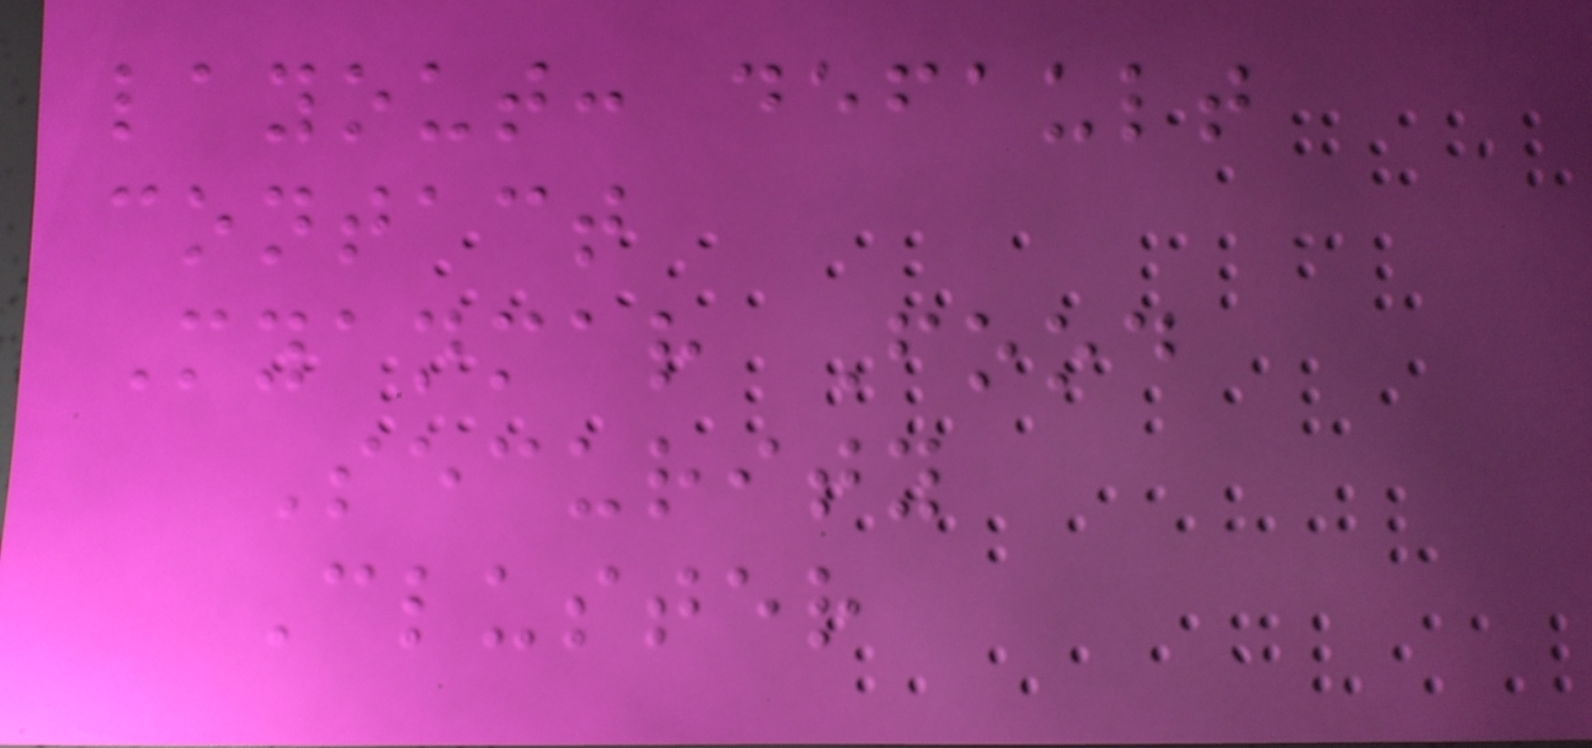layout: default
contact
Myanmar Food
Security
Cluster
